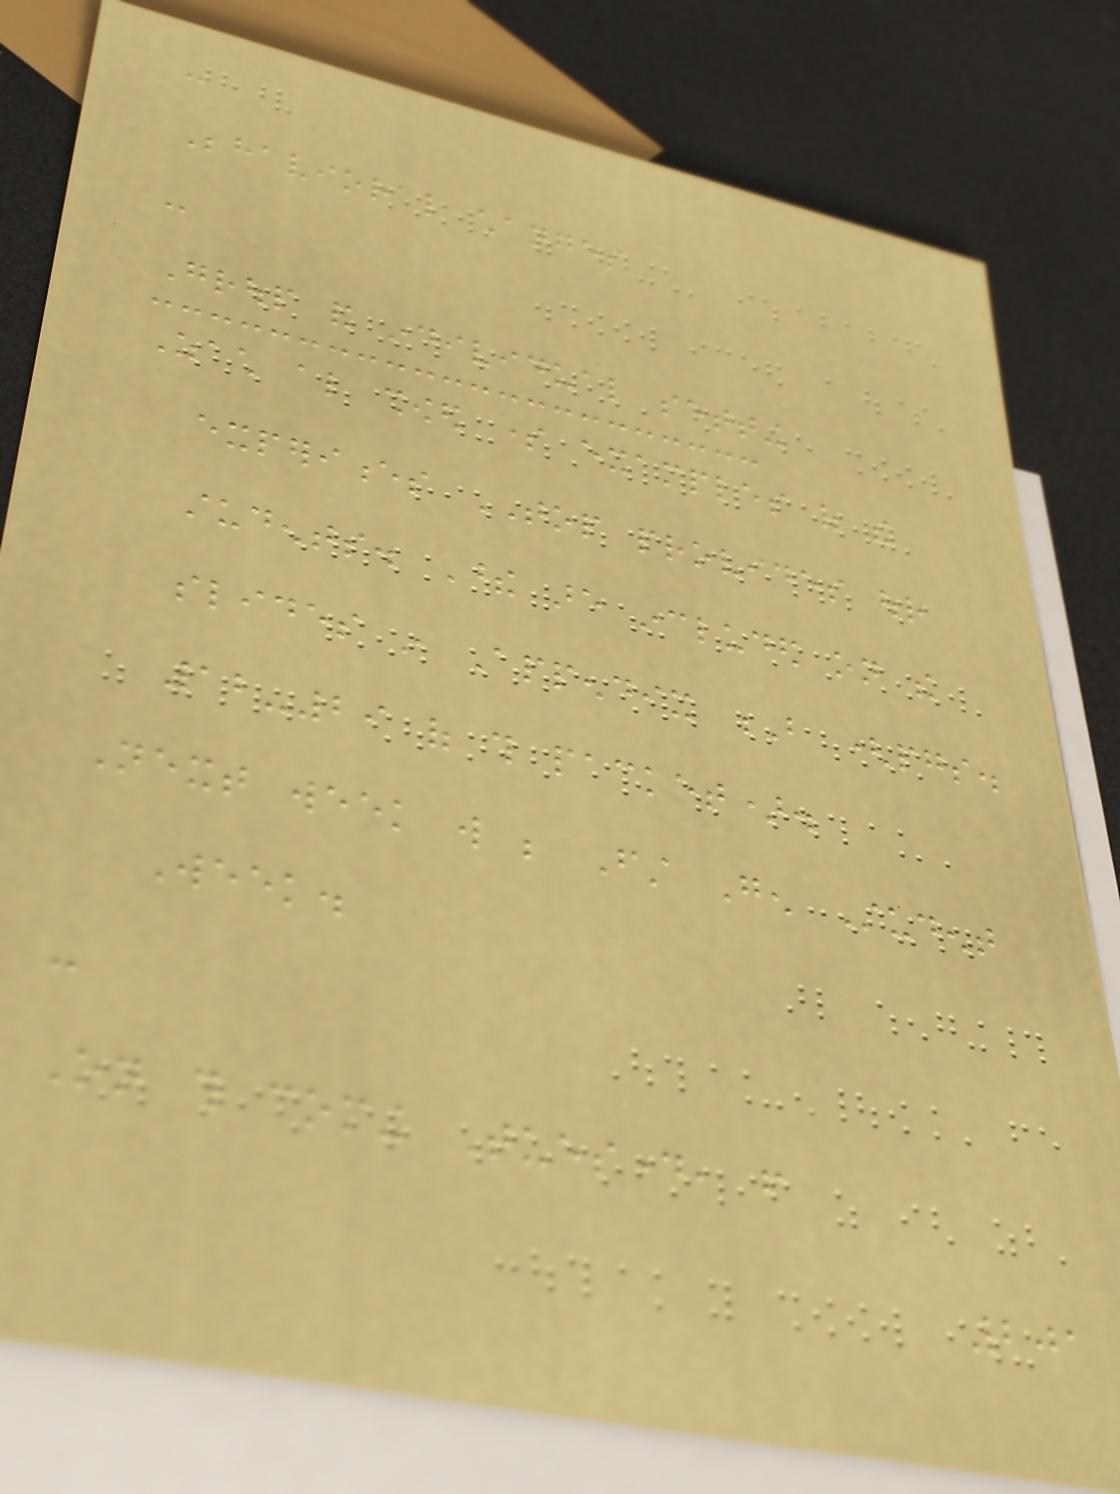-
Behavioral changes
-
Group and individual setting
Zach also showed some examples of the
experiences TOP provides our
students. These are included on the
slides in Appendix B (pgs.
12-29 of this packet).
Next week will be First Gen Student
Week.
-
On this coming Tuesday, from
201
